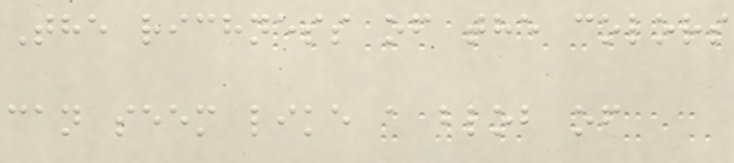The richness of the colors
can seem like a blob of
